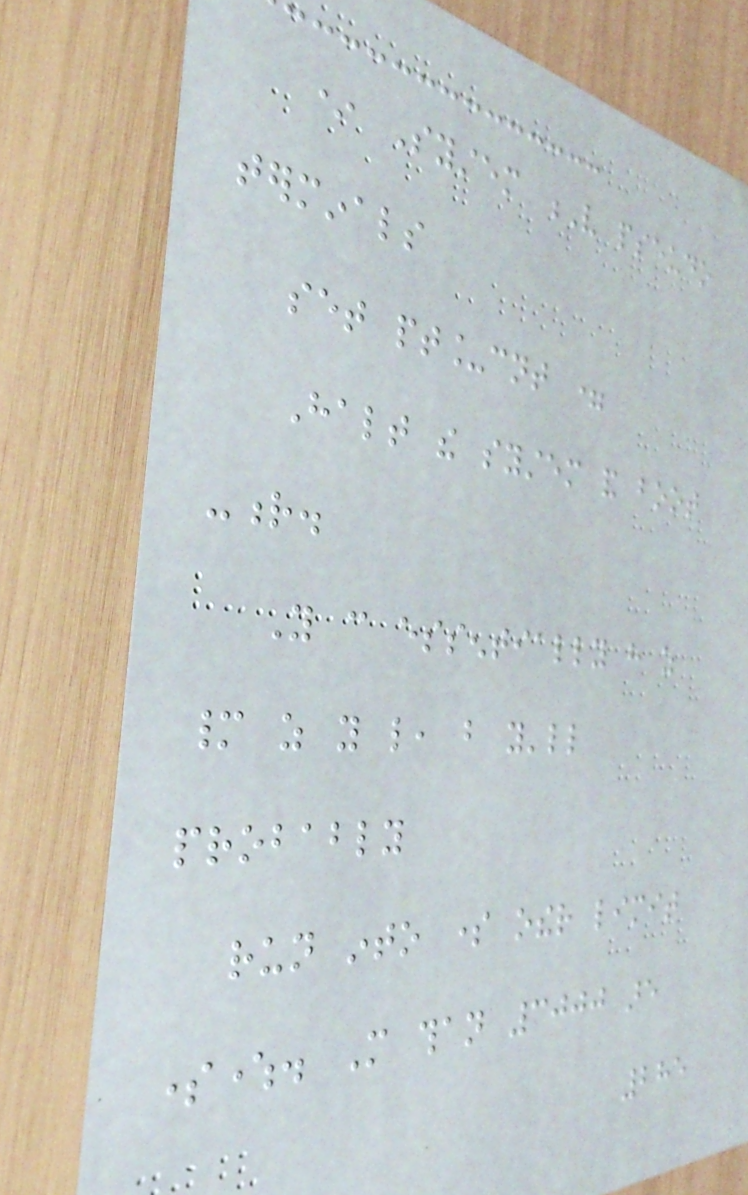* System V pseudo
terminals
set pt_cnt =
Halt the system and boot
-r.
You can essentially have as
many as you like, but you'll
probably
run into some other limit
somewhere. More than 3000 are
285
